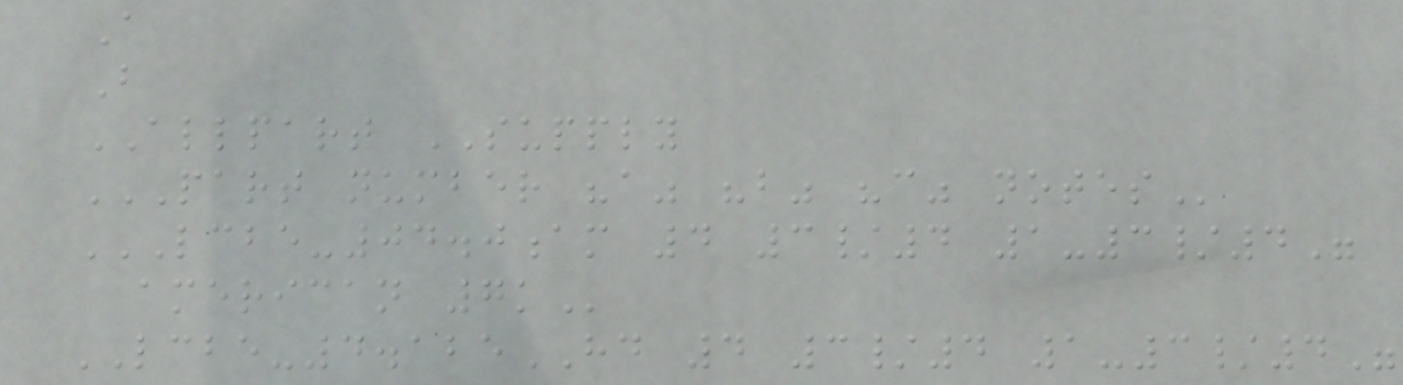A
B
ALLPART SUPPLY
PART NUMBER "A" "B" "C" NOTES
LCBE-04.0AM 4 3/4 1-3/4"
AMERICAN 7K
LCBE-4.125HD 4 3/4 1-3/4"
